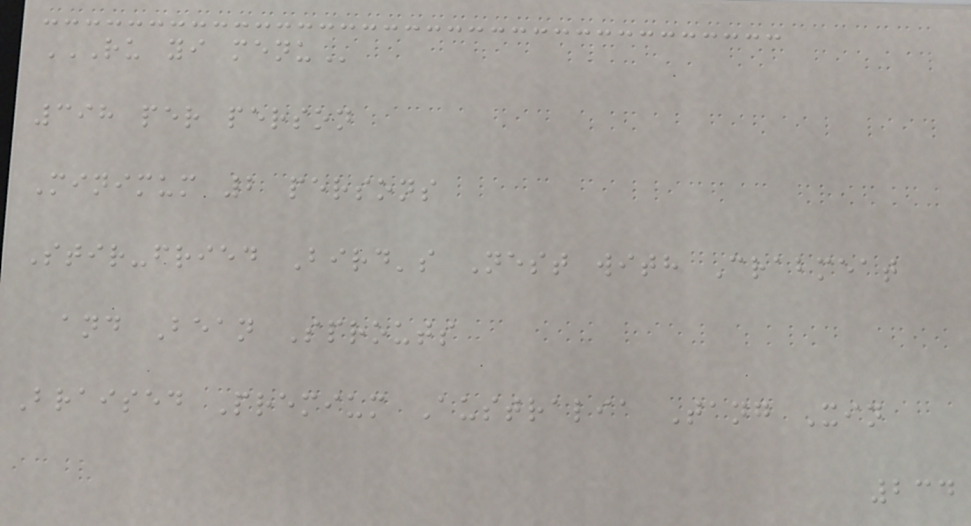RU YI MENU
398 per person
Minimum 2 persons
Stir-fried Bird's Nest with Crabmeat
and Bean Sprouts
Braised Premium Australia Tang Xin
234
